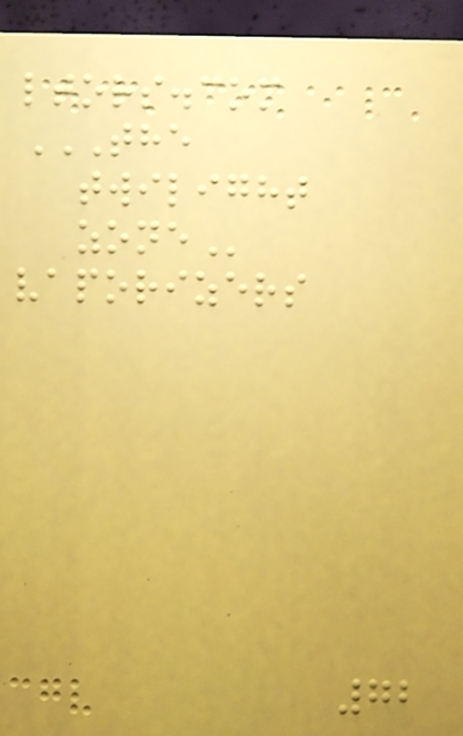ltors.com
THE
TWILIGHT
ZONE
vaporizers
72
